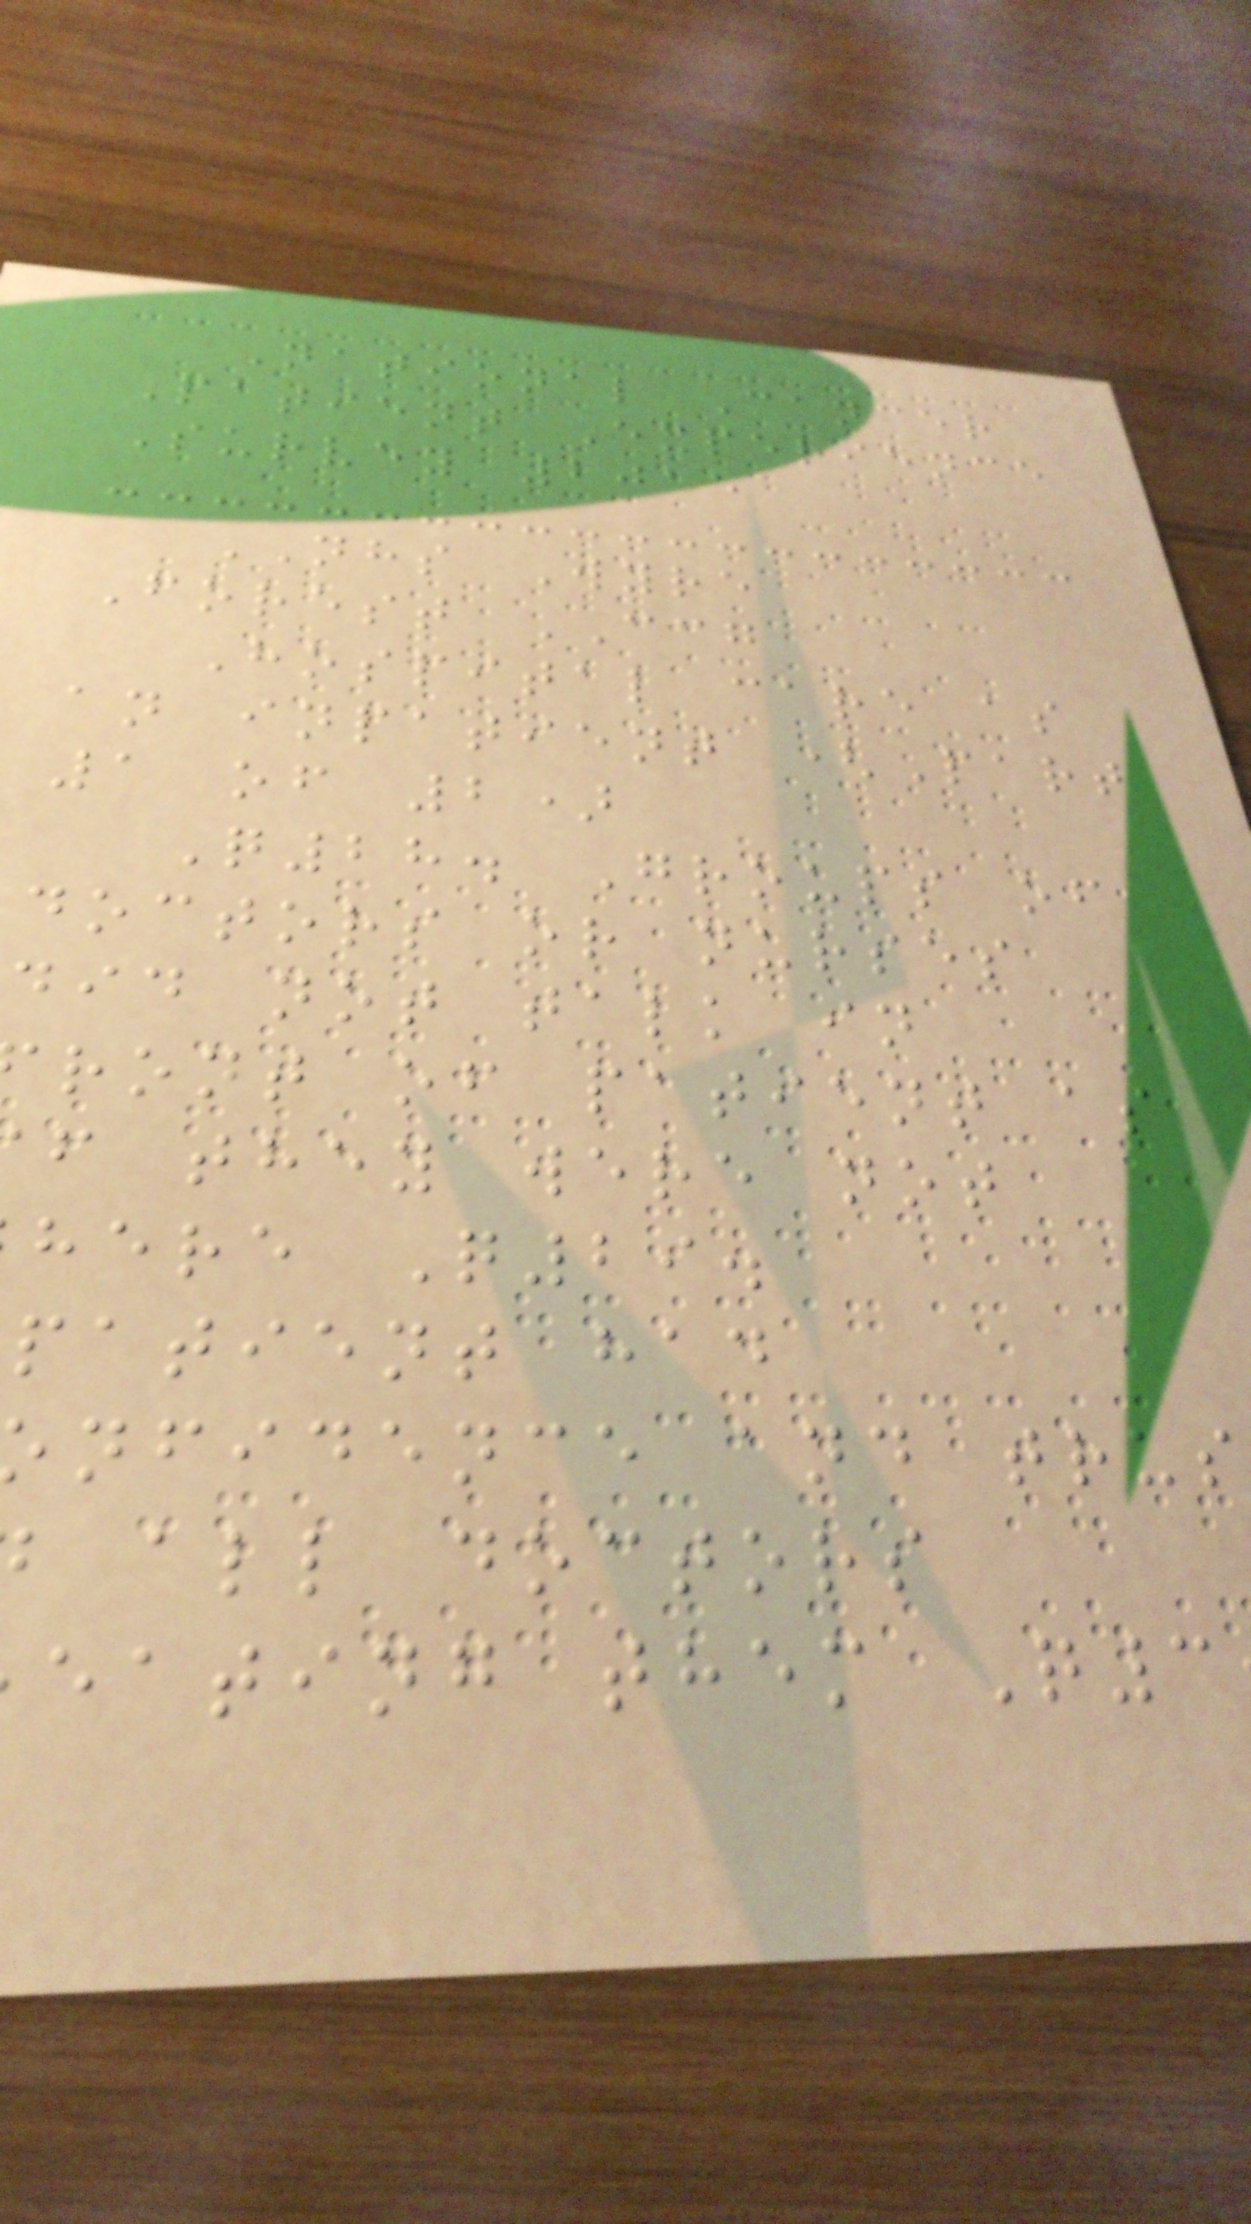National Cancer
Patient Experience
Survey 2015
NHS Wyre
Forest CCG
Hospital care as
an inpatient (Part
1 of 2)
Q28. Groups of
doctors or nurses
did not talk in
ront of patient as
f they were not
here Q29.
patient had
nfidence and trus
all doctors
eating them Q3
